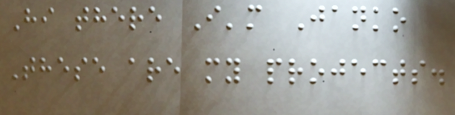Hi there I'm Janko
These are my projects.
